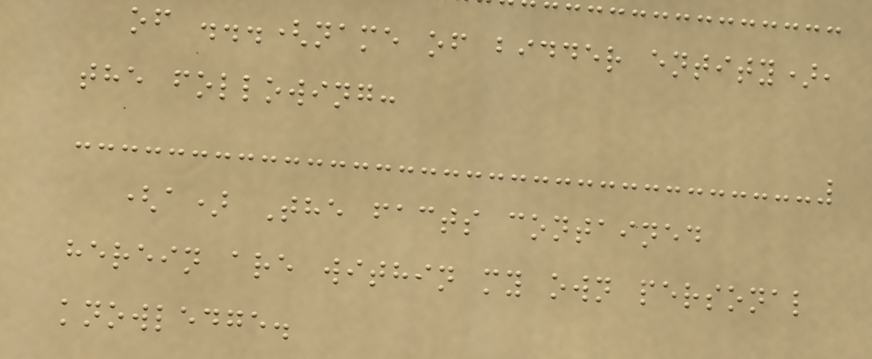of ...(name of bidder entity),
the following:
(a) The facts contained
herein are within my own personal
knowledge.
